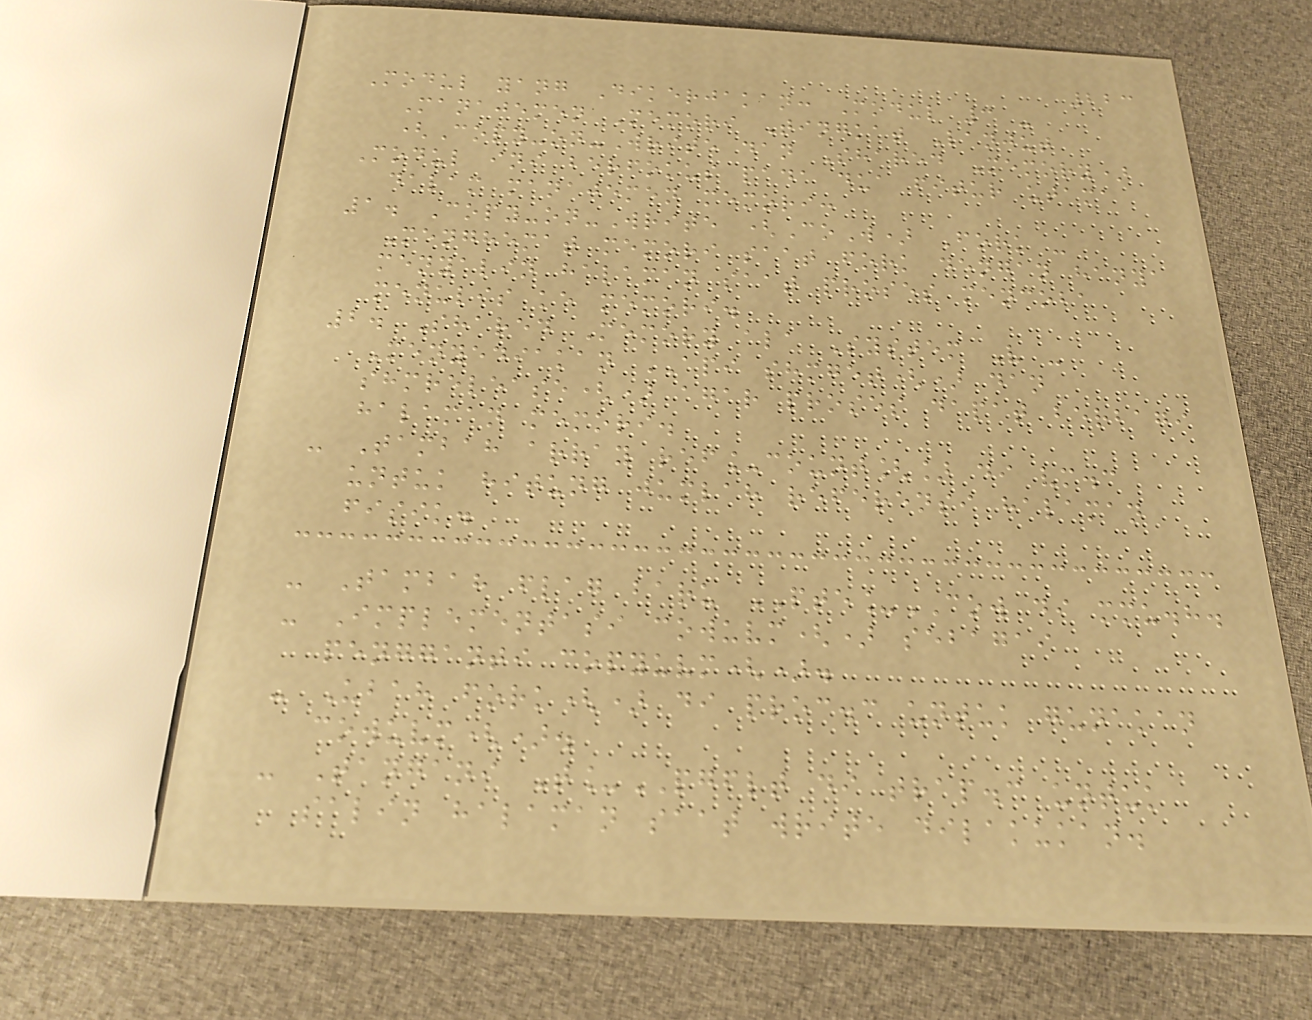223
Modul yang Dikerjakan: Modul 3 -
Manajemen Memori Tingkat Lanjut
(Copy-on-Write dan Shared Memory)
Modul ini berfokus pada dua fitur utama
dalam manajemen memori:
1. Copy-on-Write (CoW) Fork -
Menghemat memori saat fork dengan hanya
menyalin halaman saat proses mencoba
menulis ke memori.
2. Shared Memory ala System V -
Menyediakan API shmget() dan
shmrelease() agar proses dapat berbagi
halaman memori.
- Tambah array ref_count[] di vm.c
untuk hitung jumlah referensi halaman
fisik.
- Tambah flag baru PTE_COW di mmu.h.
- Implementasi cowuvm() sebagai
pengganti copyuvm().
- Ubah fork() di proc.c untuk gunakan
cowuvm().
- Tangani T_PGFLT di trap.c untuk
salin halaman saat write dilakukan.
